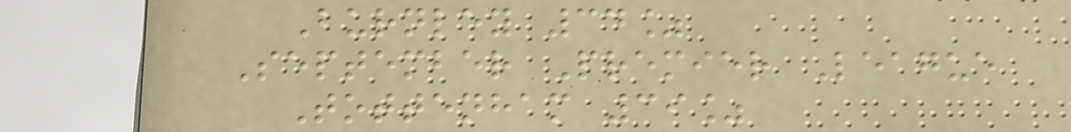Burnley 34%
September Premier League
Tottenham 39%
